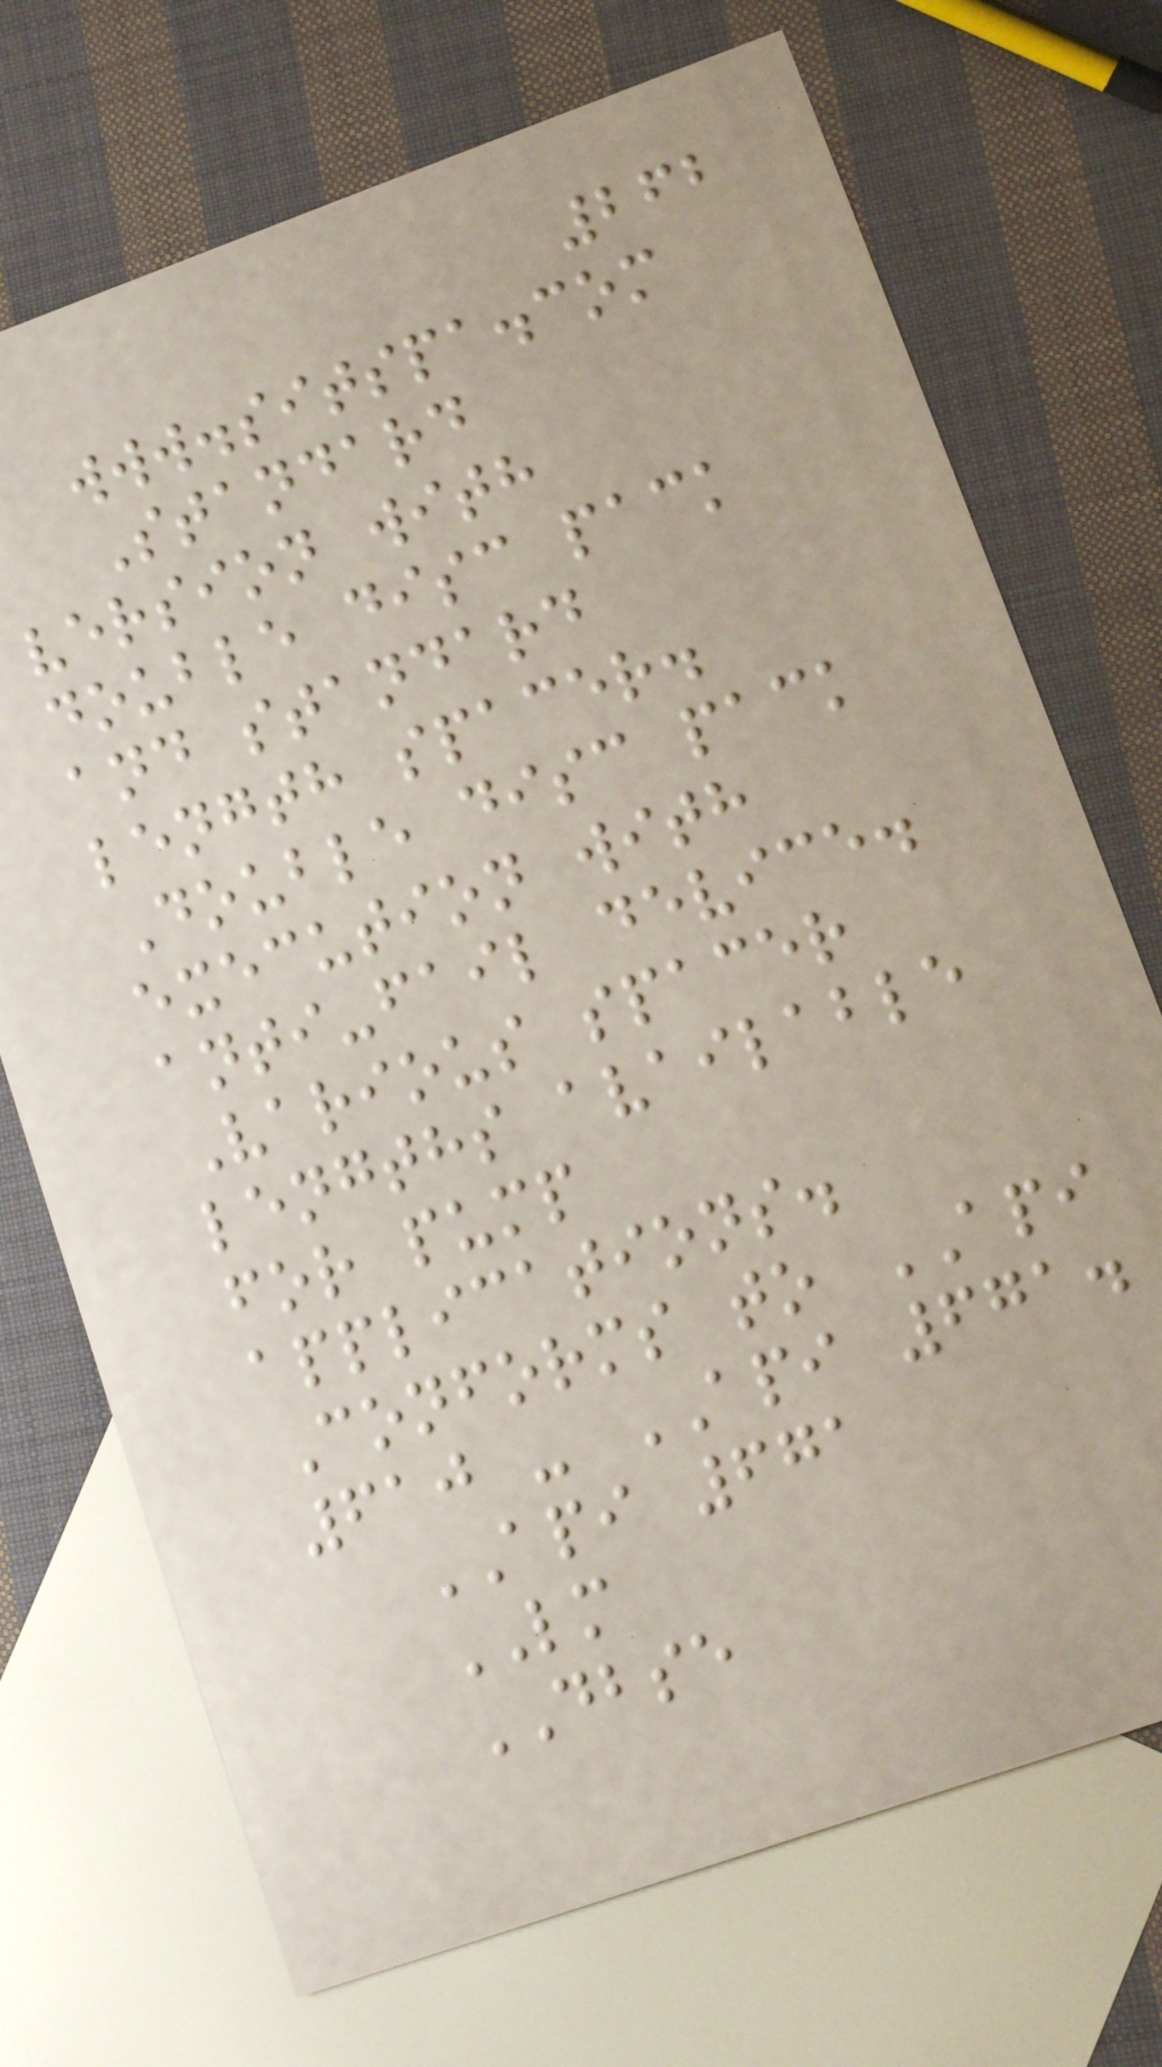262
www.sitspa.com
Standard
version with
double disc pack
and standard
length spacer.
Double disc pack
execution with
anti-fail device.
Various spacer
lengths available
for pump
applications.
Conforms to API
610 - API 671.
API 671
LM
DBSE
